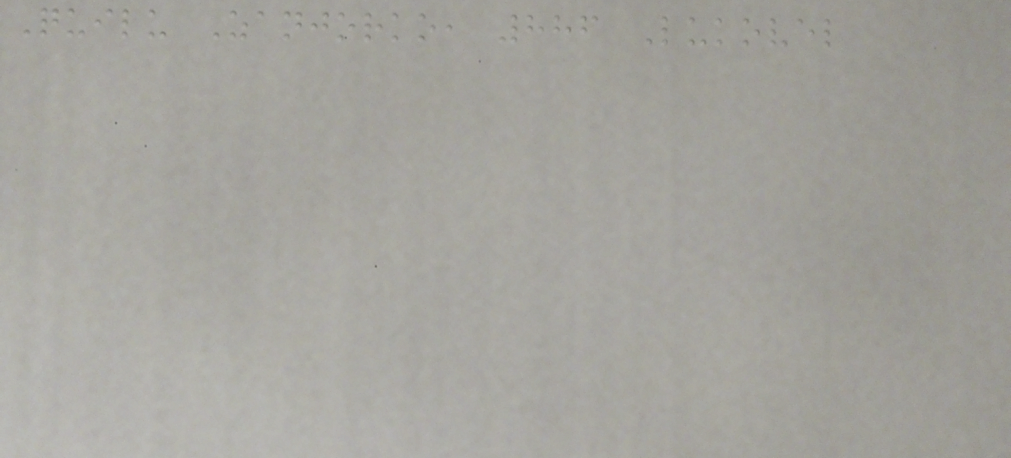Quilu Zanjorko, 886 Lukovel
